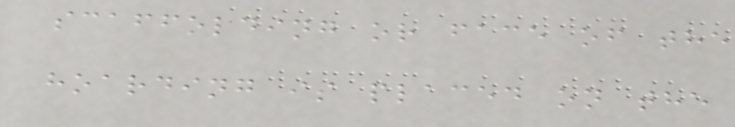scaffolding or face of the
hoarding is placed on the
